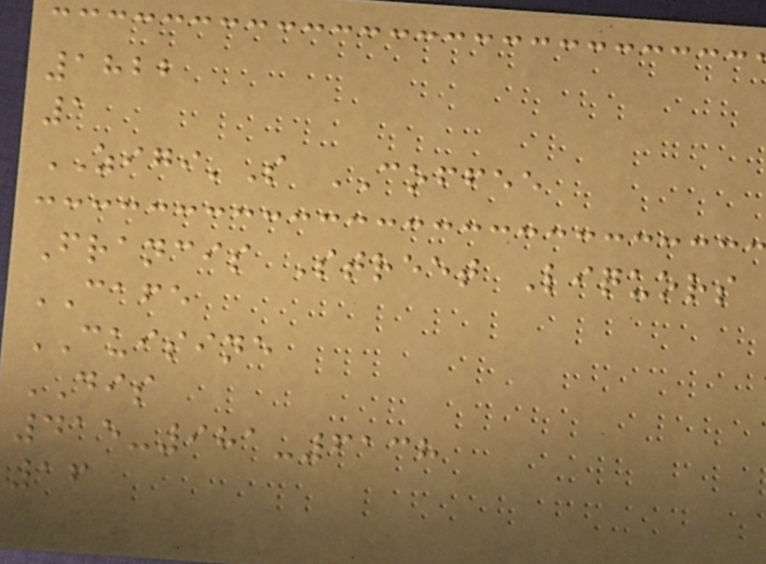1822
1
ZIGI'S COFFEE
Francis Street Liquors
CAFE
CUISINE
DIS
415-981-6138
16
